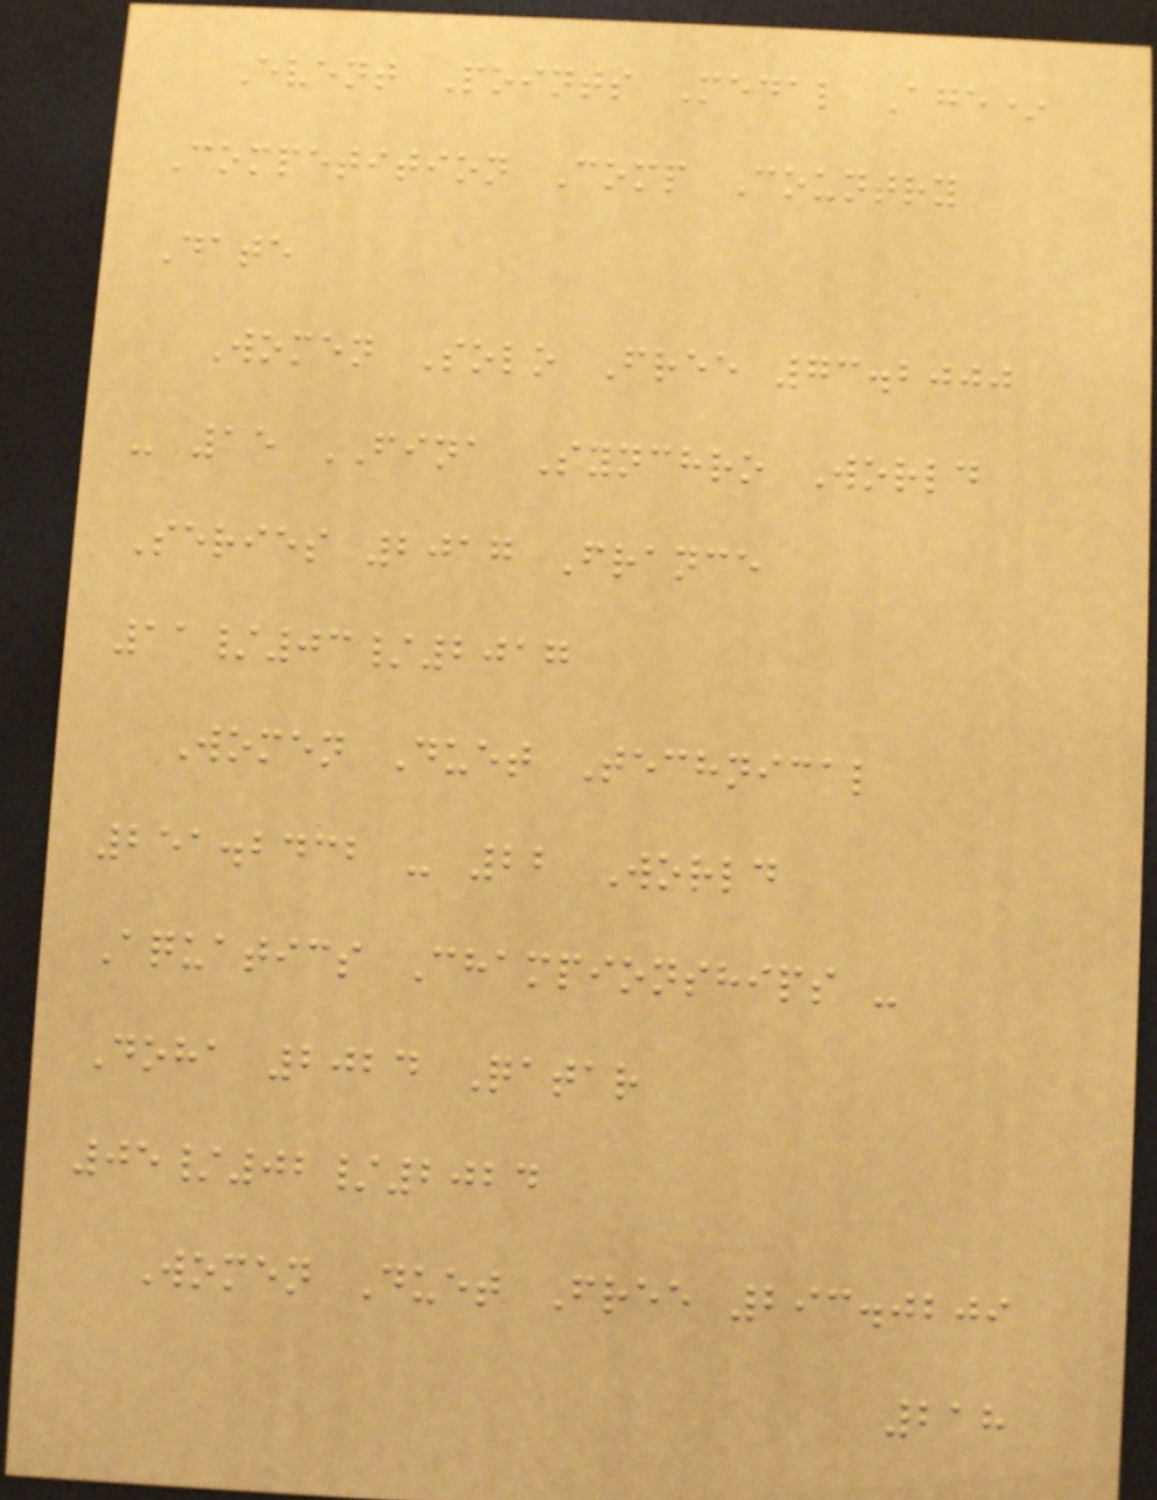Event Points Medal Age*
Competition Comp Country
Date
Women Solo Free 73.2000
- 15 FINA Synchro World
Series 2017 France
11/03/2017
Women Duet Technical
251.2432 - 22 World
Aquatics Championships -
Doha 2024 Qatar
05/02/2024
Women Duet Free 293.0209
218
